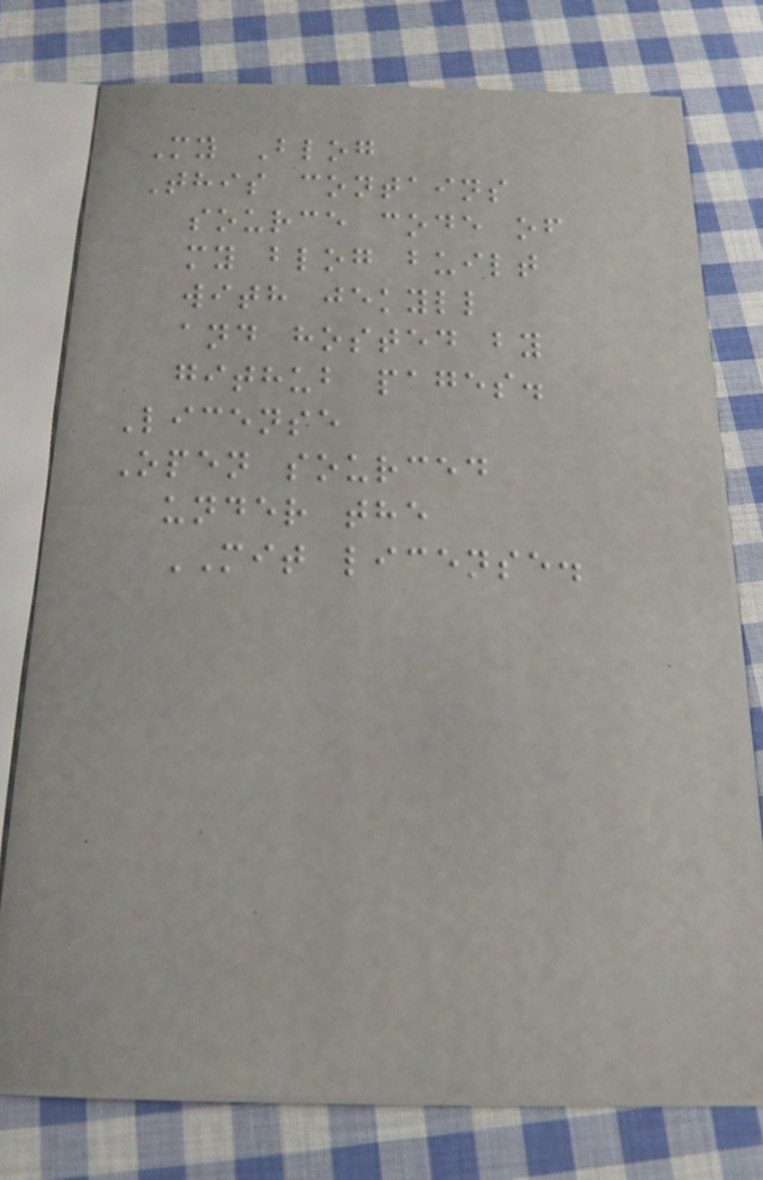My Blog
This contains
source code of
my blog built
with jekyll
and hosted by
github pages.
License
Open sourced
under the
MIT license.
